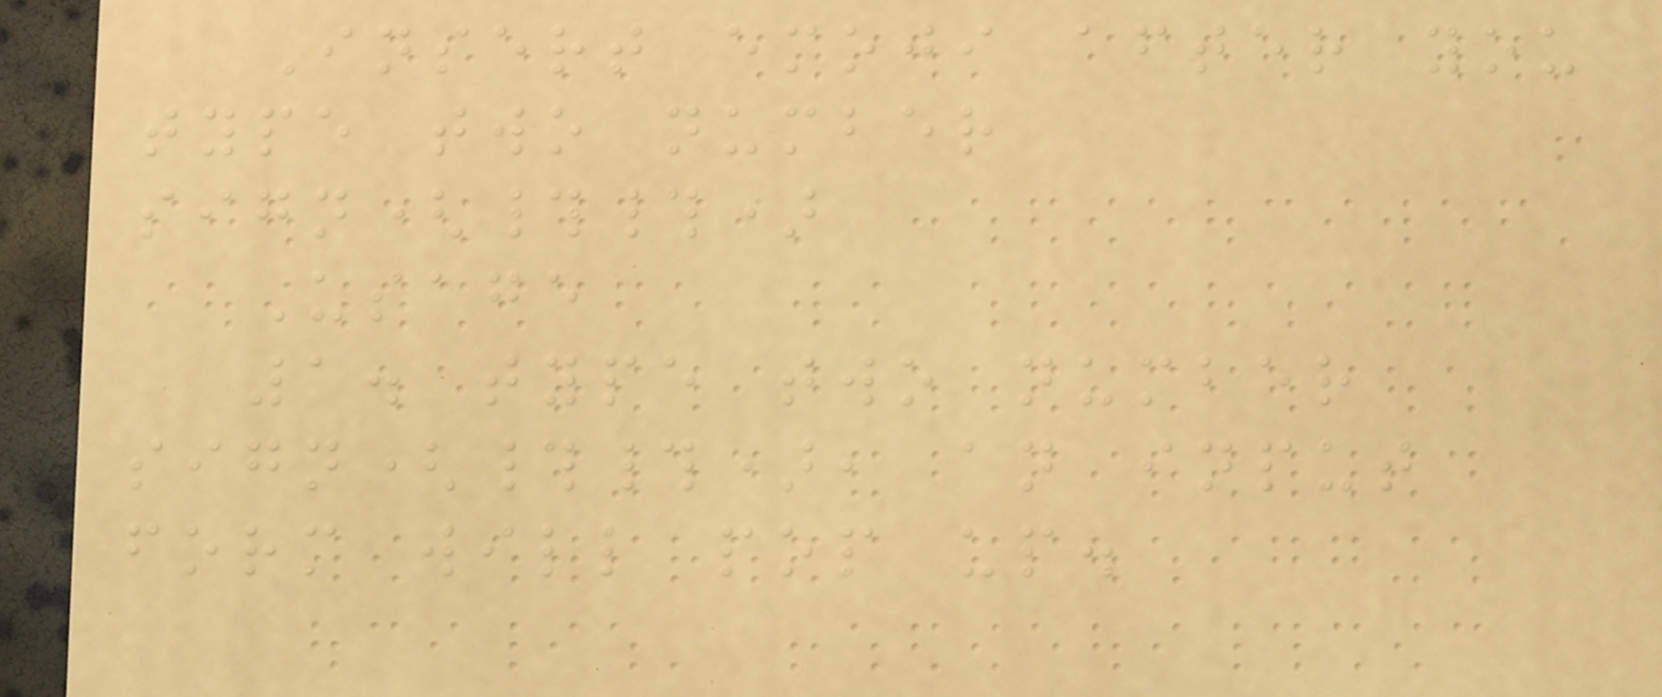Insert emoji after you
type two number
sign(##)
Usage
1. type two number
sign(##), an input
form will pop up.
